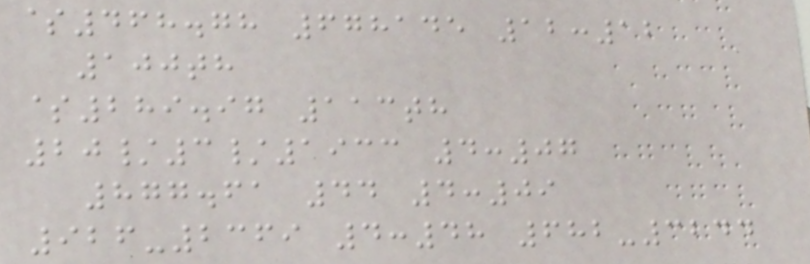$468.78 678145 12:12
100th
$289.97 113th
20/3/1933 4:07
877.61 44 4:09
926-2369 4:48 682-3244
